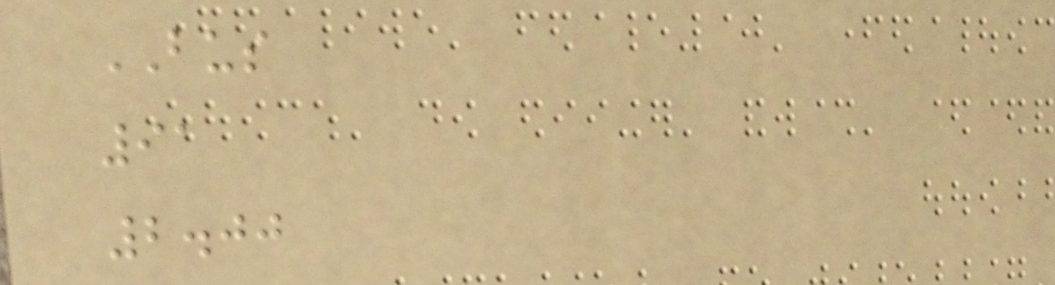BUS
91
2.00
